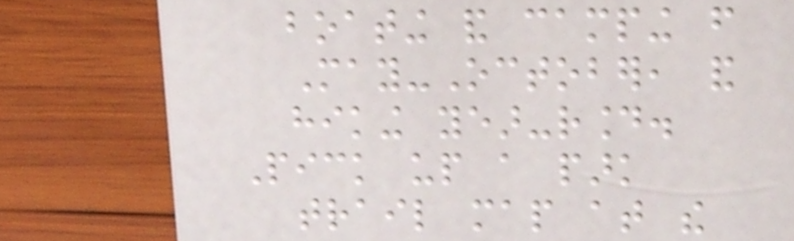boating and camping from
May-October, and
hiking year-round.
Pick up a park
trail map at the
